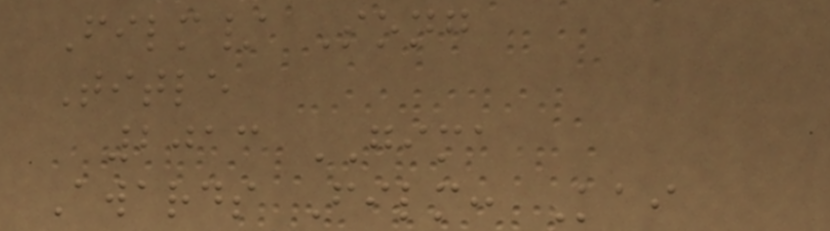Film/ Song
Title
2013 GIMA
Awards Film: Kai
